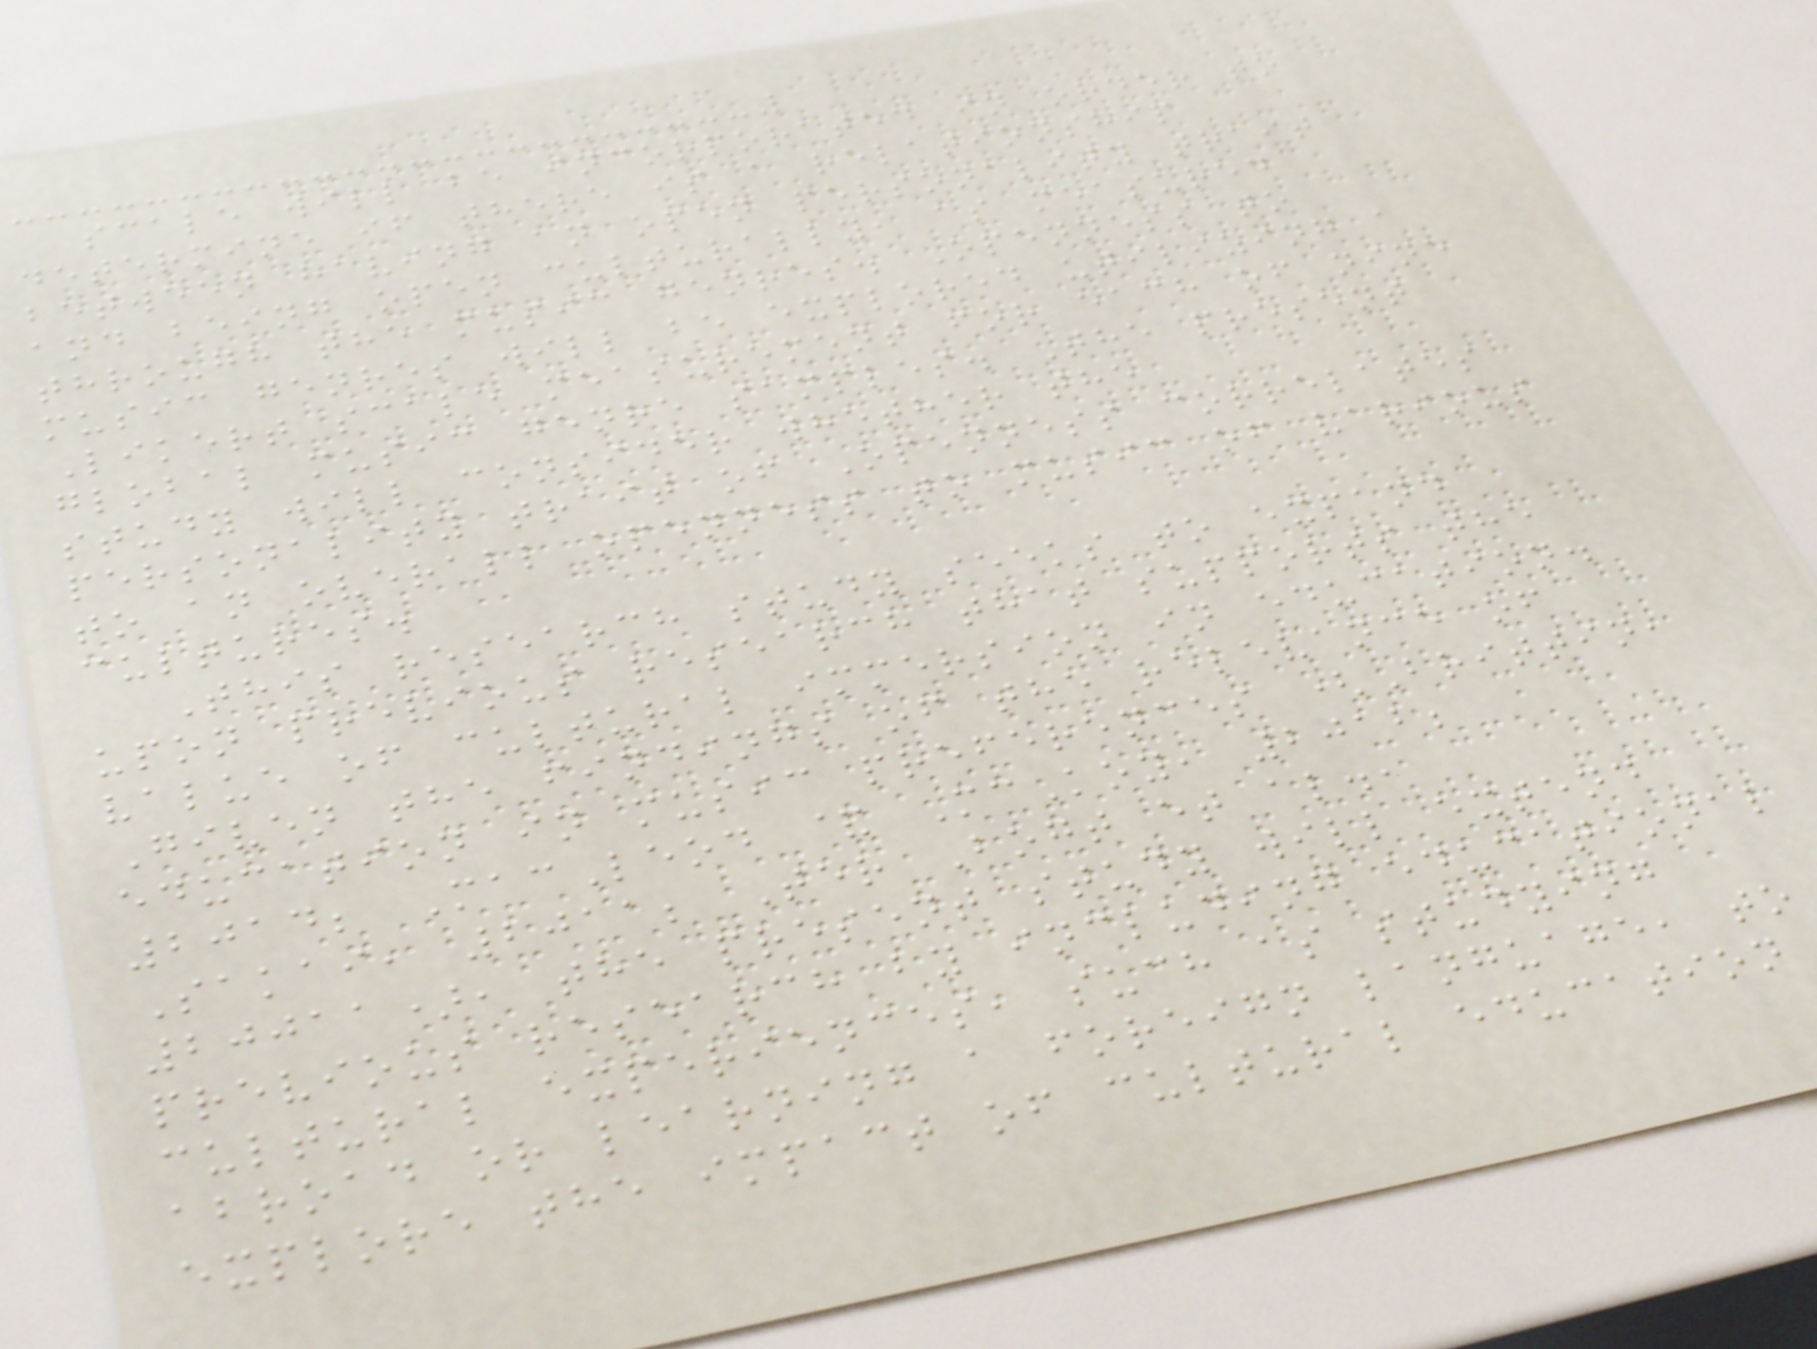scale will be incorporated in order to
determine if there is a relationship
between having an open personality trait
and being open culturally, as measured
through the music genres. Openness to
music genres will be explored utilizing a
Likert scale measurement for each of nine
global music genre samples. The present
study will consider whether the
personality trait of Openness correlates
to an overall openness to music of various
cultures.
This research study seeks to expand
upon previous research that supports the
value of cultural immersion in education.
Given the findings of the relevance of
education in music preferences (Brittin,
2014; MacLeod & McKoy, 2012;
Sakai, 2011; Ter Bogt et al.,
20011), the present study will extend
previous research by including educational
cultural experiences, such as studying
abroad or learning a foreign language, to
explore the impact of cultural education
